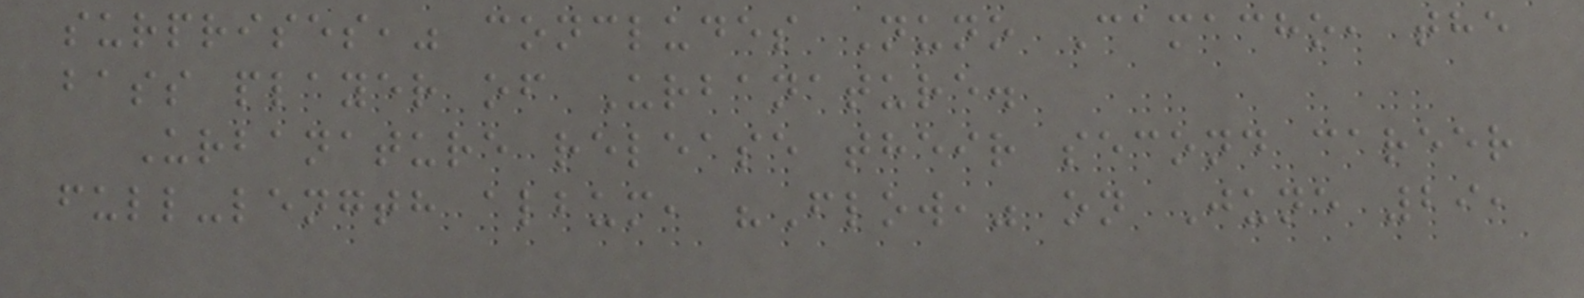surprises," concludes Nuno Camacho, the
bass player of Urbanature.
Urbanature release their second career
full-length album, "Flow," on June 29,
